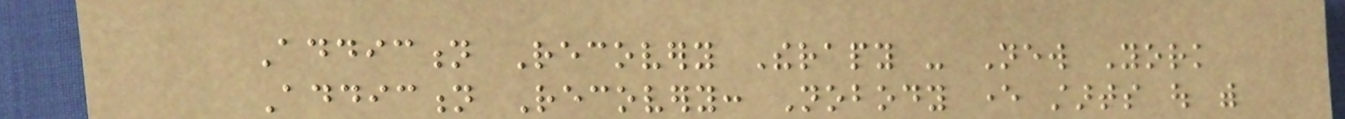Addiction Recovery Therapy - New York
Addiction Recovery: Nobody ever starts out with
